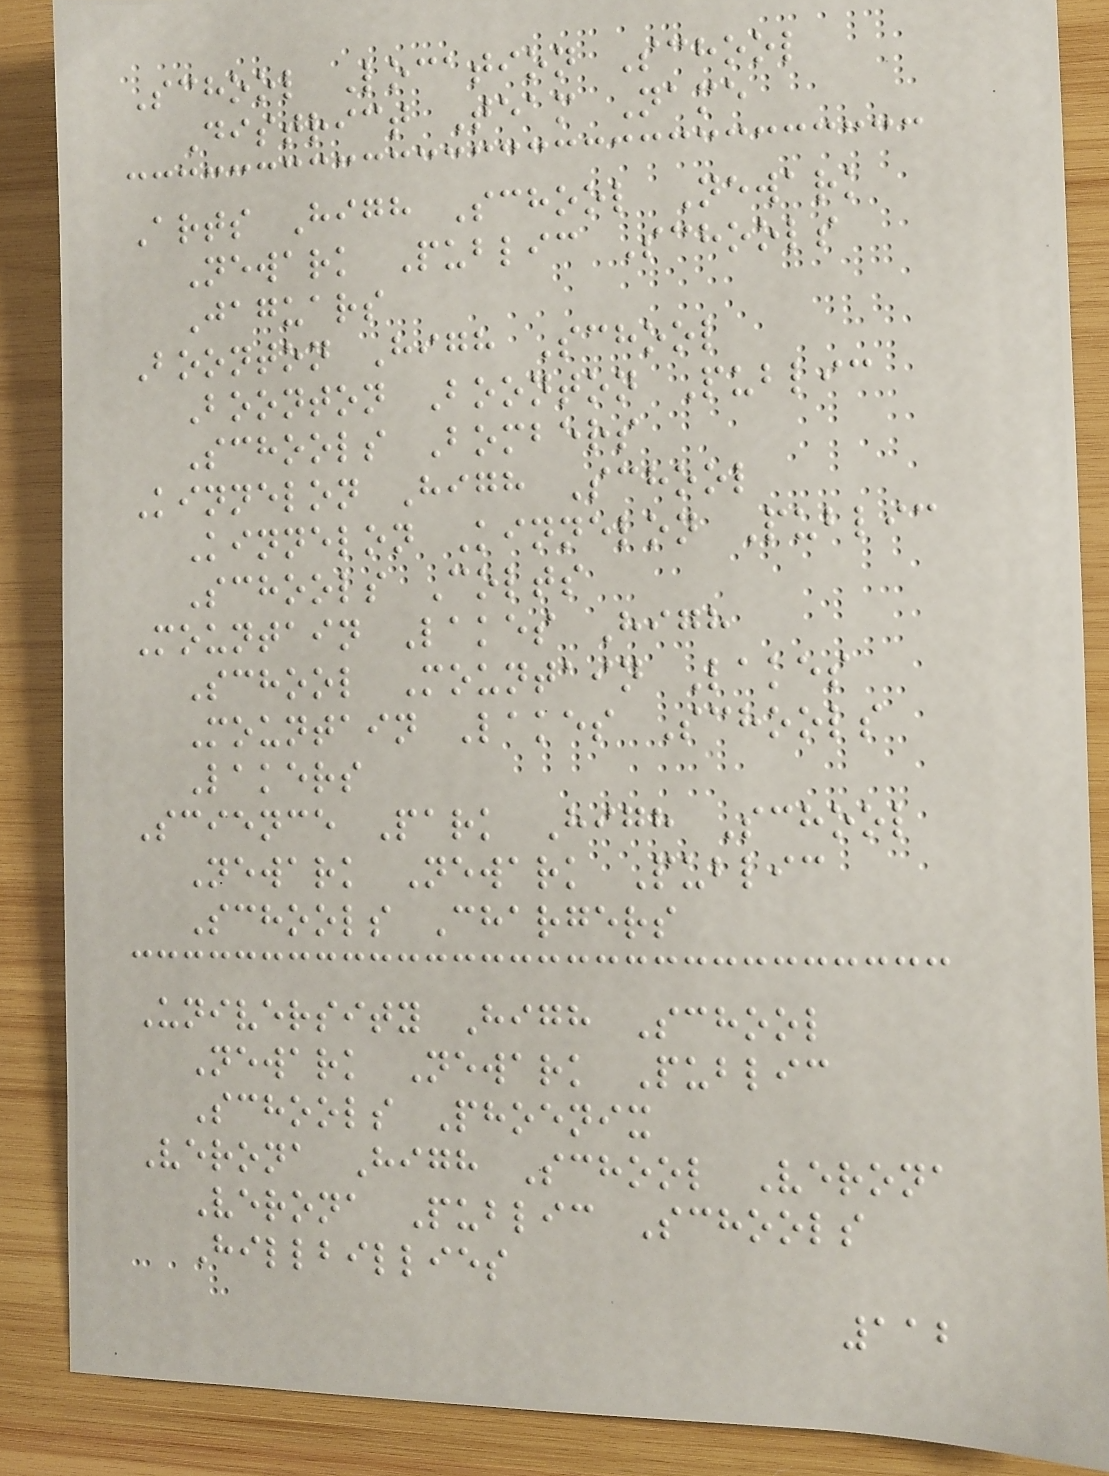School Location School
District Team Name
Arts High School Newark
Newark Public Schools
Jaguars
Boonton High School
Boonton Boonton Public
Schools Bombers
Kinnelon High School
Kinnelon Kinnelon Public
Schools Colts
Mountain Lakes High
School Mountain Lakes
Mountain Lakes Schools
Lakers
Science Park High School
Newark Newark Public
Schools Chargers
University High School
Newark Newark Public
Schools Phoenix
Verona High School Verona
Verona Public Schools
Hillbillies
112
